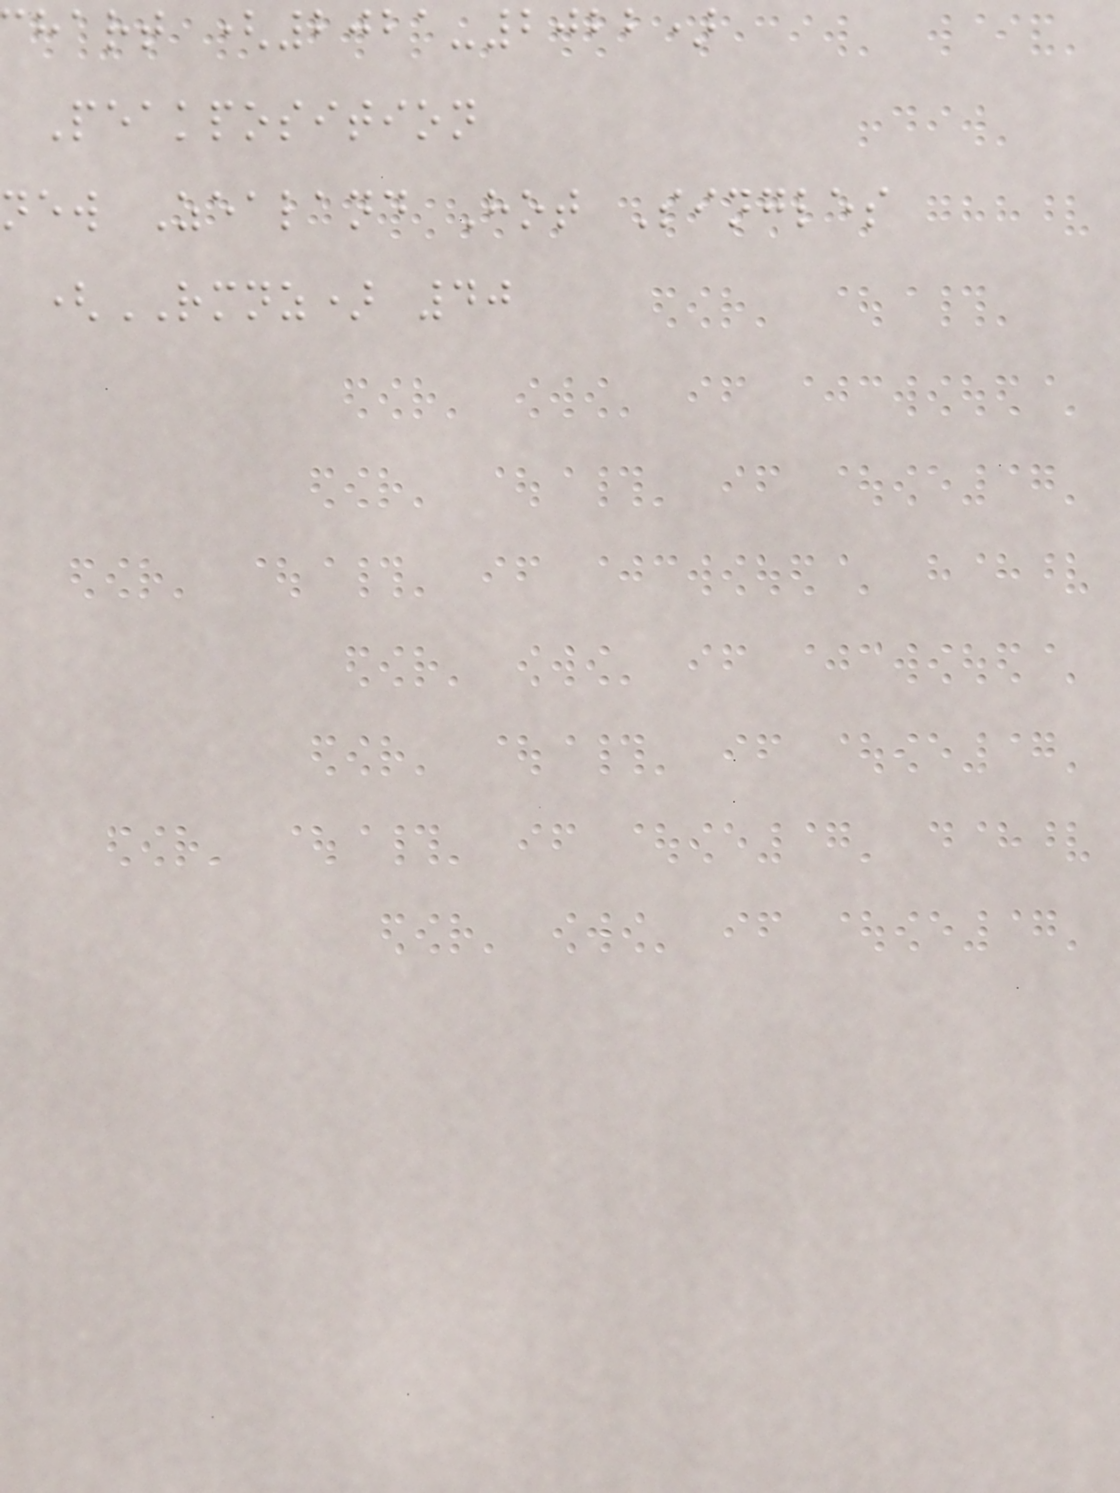hart (2021-2022)
Peakposition
new Zealand Hot Singles
(RMNZ) 40
